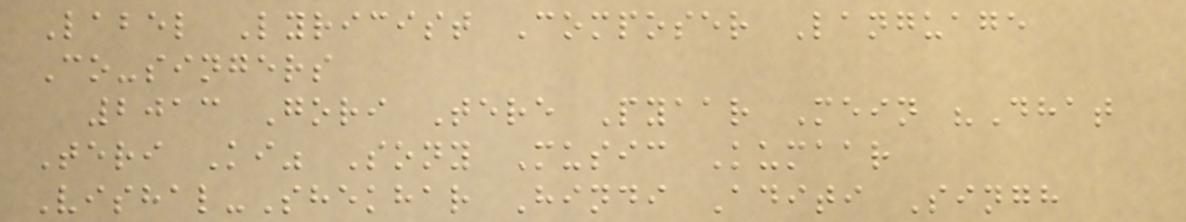Label Lyricist Composer Language
Co-singers
2013 Gori Tere Pyaar Mein "Dhat
Teri Ki" Sony Music Kumaar
Vishal-Shekhar Hindi Aditi Singh
